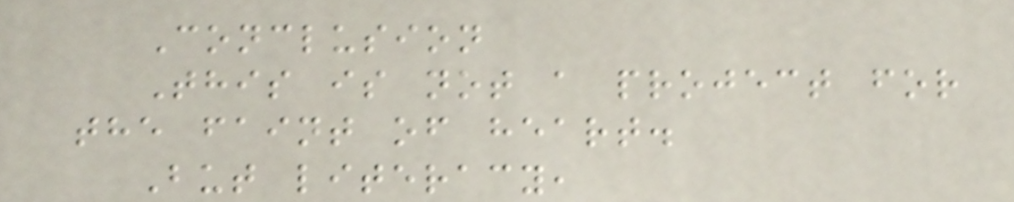Conclusion
This is not a project for
the faint of heart.
But literacy,
